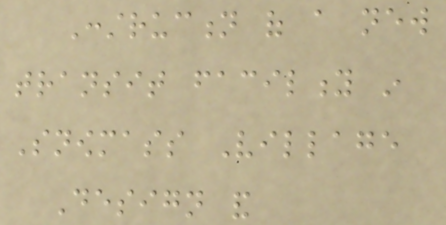Construction of a new
transit facility in
Snowmass Village
Design and
